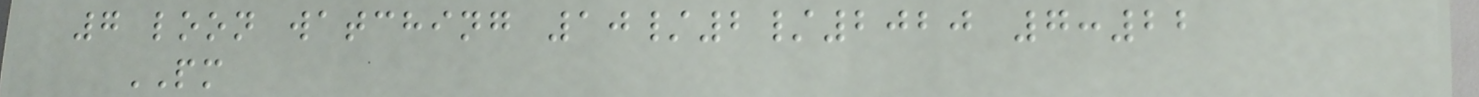7 loon watching 10/2/2020 7:22
PM
